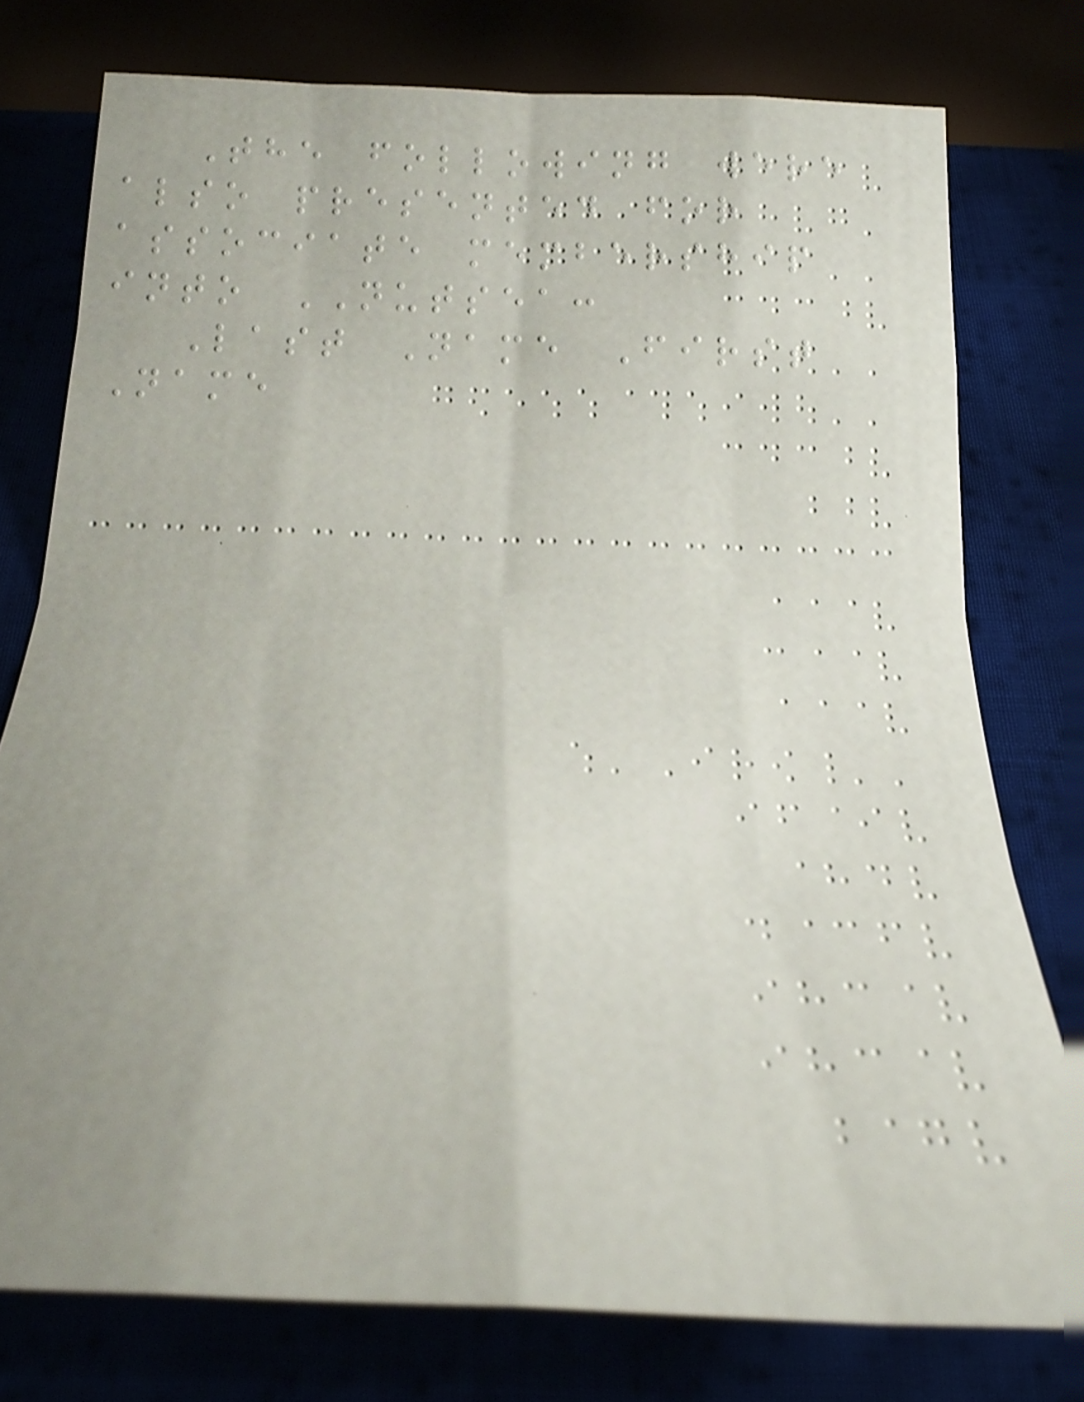The following were
also presented for
associate membership
into NUTSEA:
Last Name First
Name
